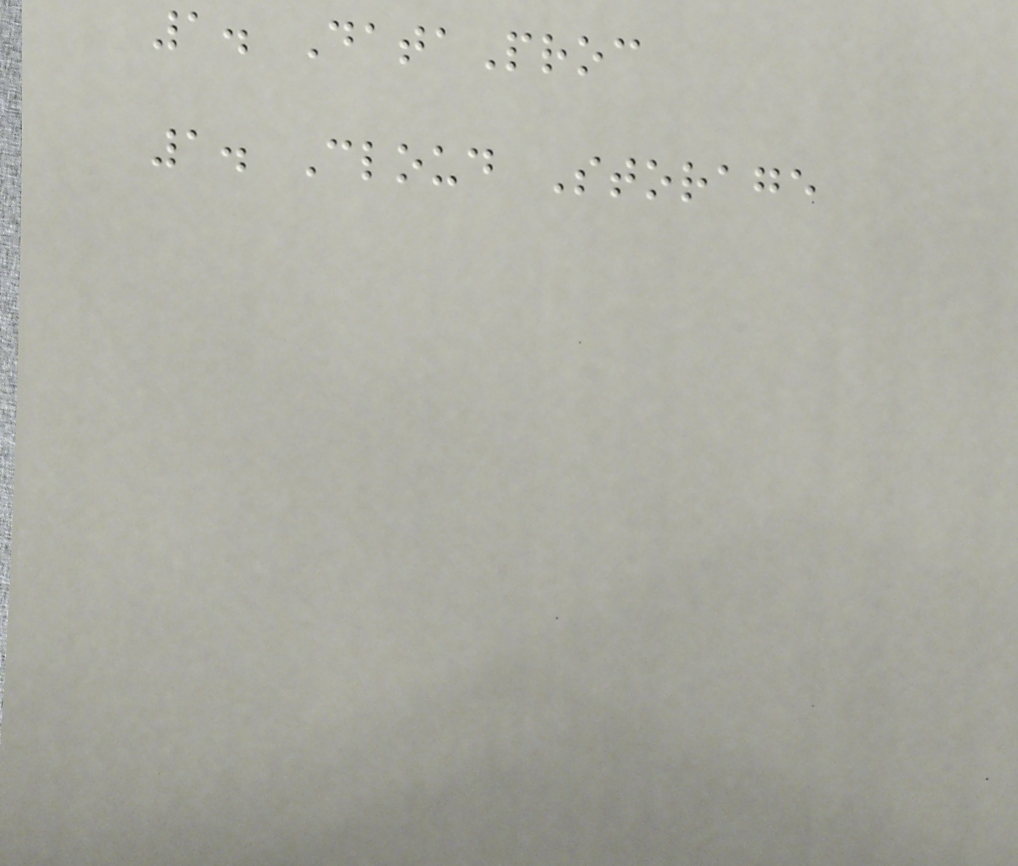1. DataProc
1. Cloud Storage
